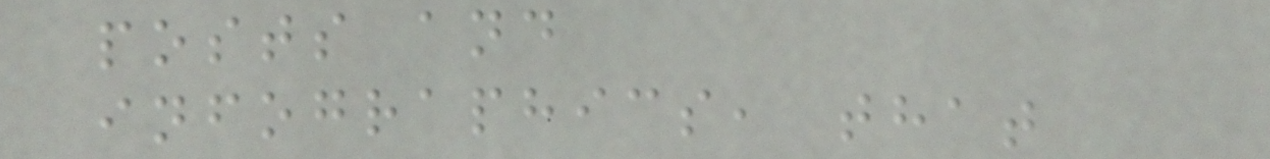posts and
infographics, that
